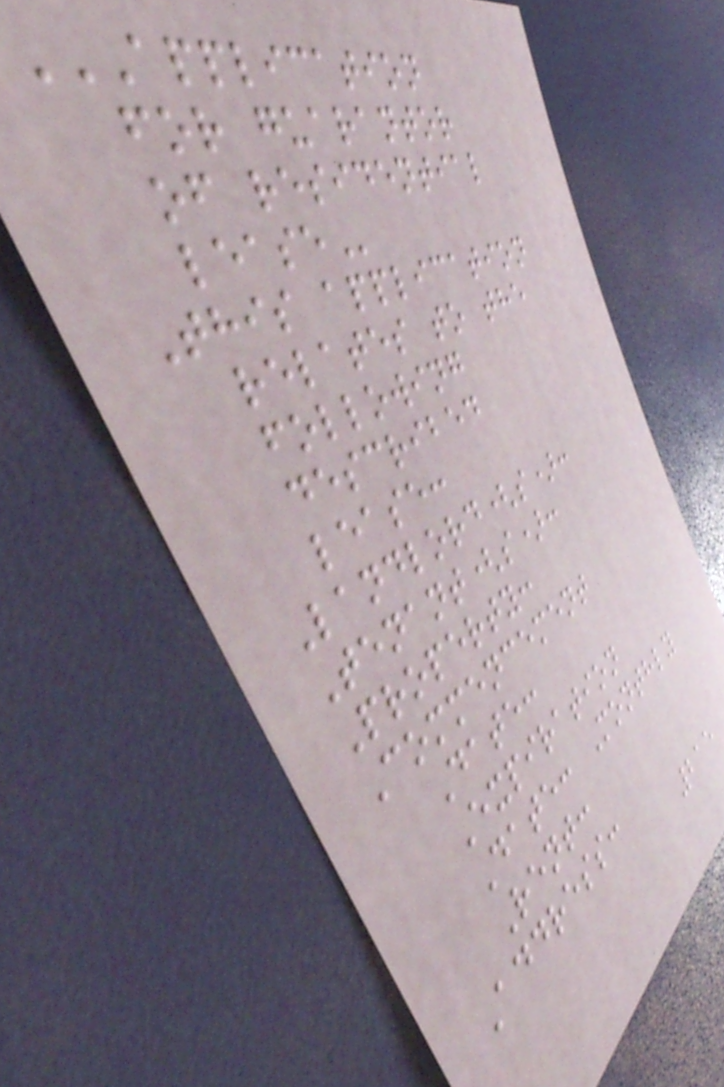APPLICATION
FOR GUARANTOR
OF RESIDENTIAL
LEASE
This application
relates to the
following
described
lease:
Landlord(s):
Tenant(s):
Property:
Commencement
Date:
Expiration
Date: Monthly
Rent:
Address:
215
